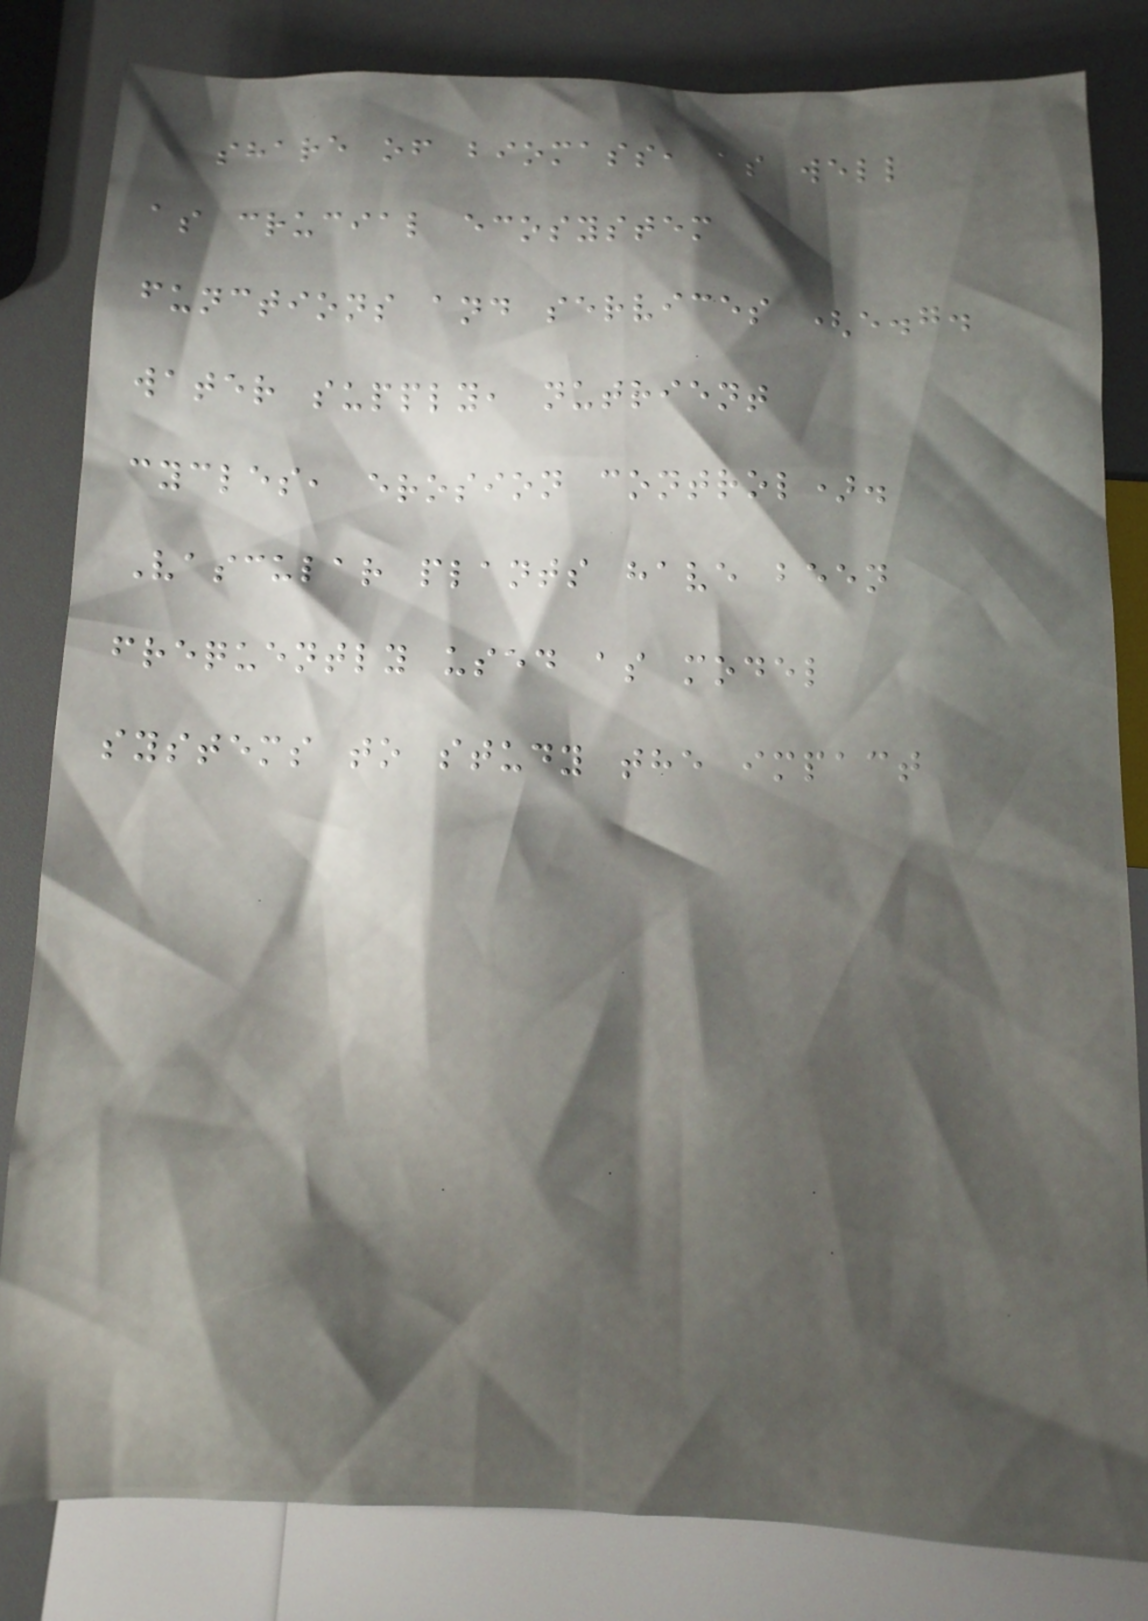share of biomass, as well
as crucial ecosystem
functions and services (e.g.
water supply, nutrient
cycles, erosion control).
Vascular plants have been
frequently used as model
systems to study the impact
